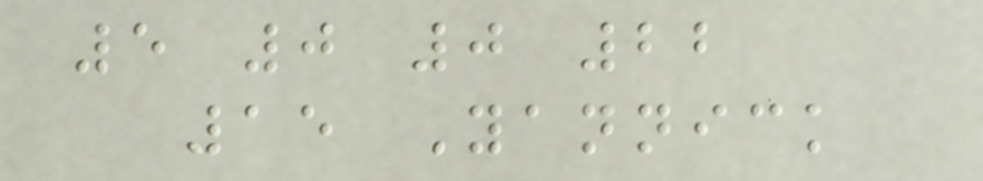5 0 0 22
15 Yannick
